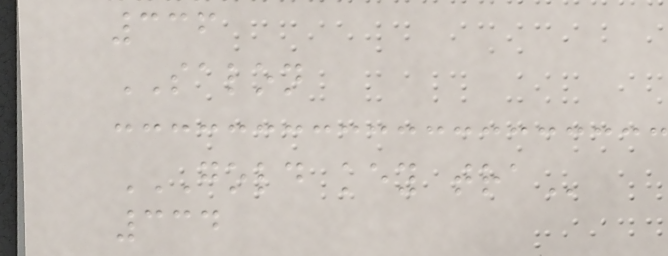336
SALON
GOLD KEY TRA
334
